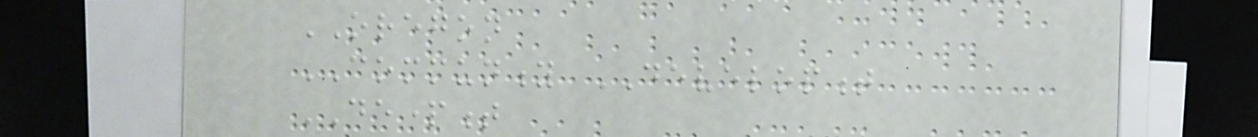OREGON
COMMUNITY DEVELOPMENT
DEPARTMENT
